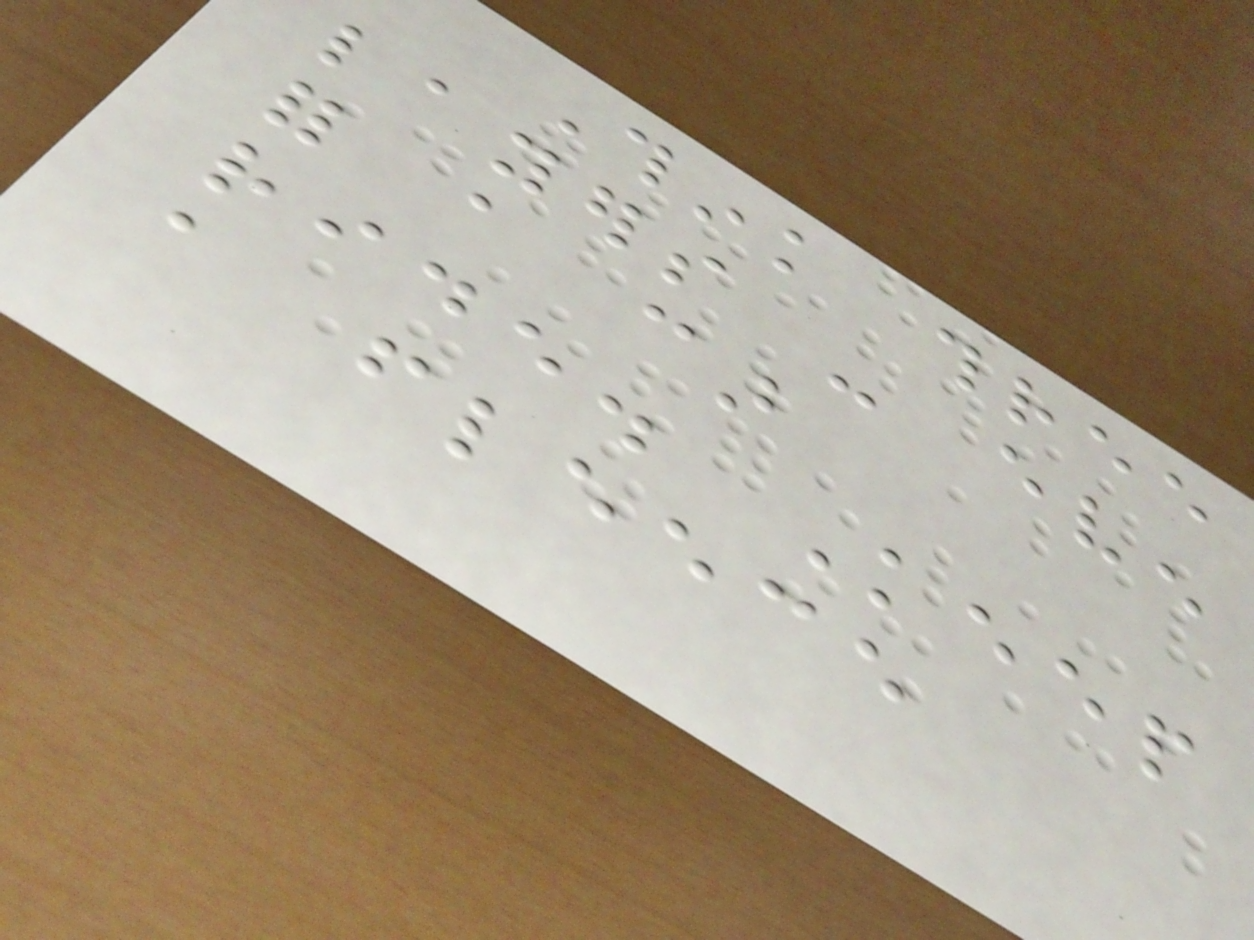Think three
layers - even
for a car
ride. Keep
a fleece
